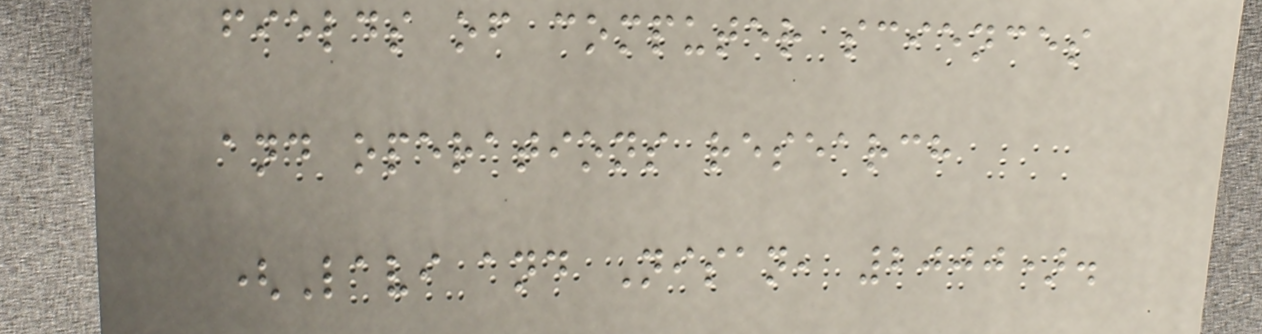fields of computer sciences
and operations research
(Lavi and Nisan, 2000).
